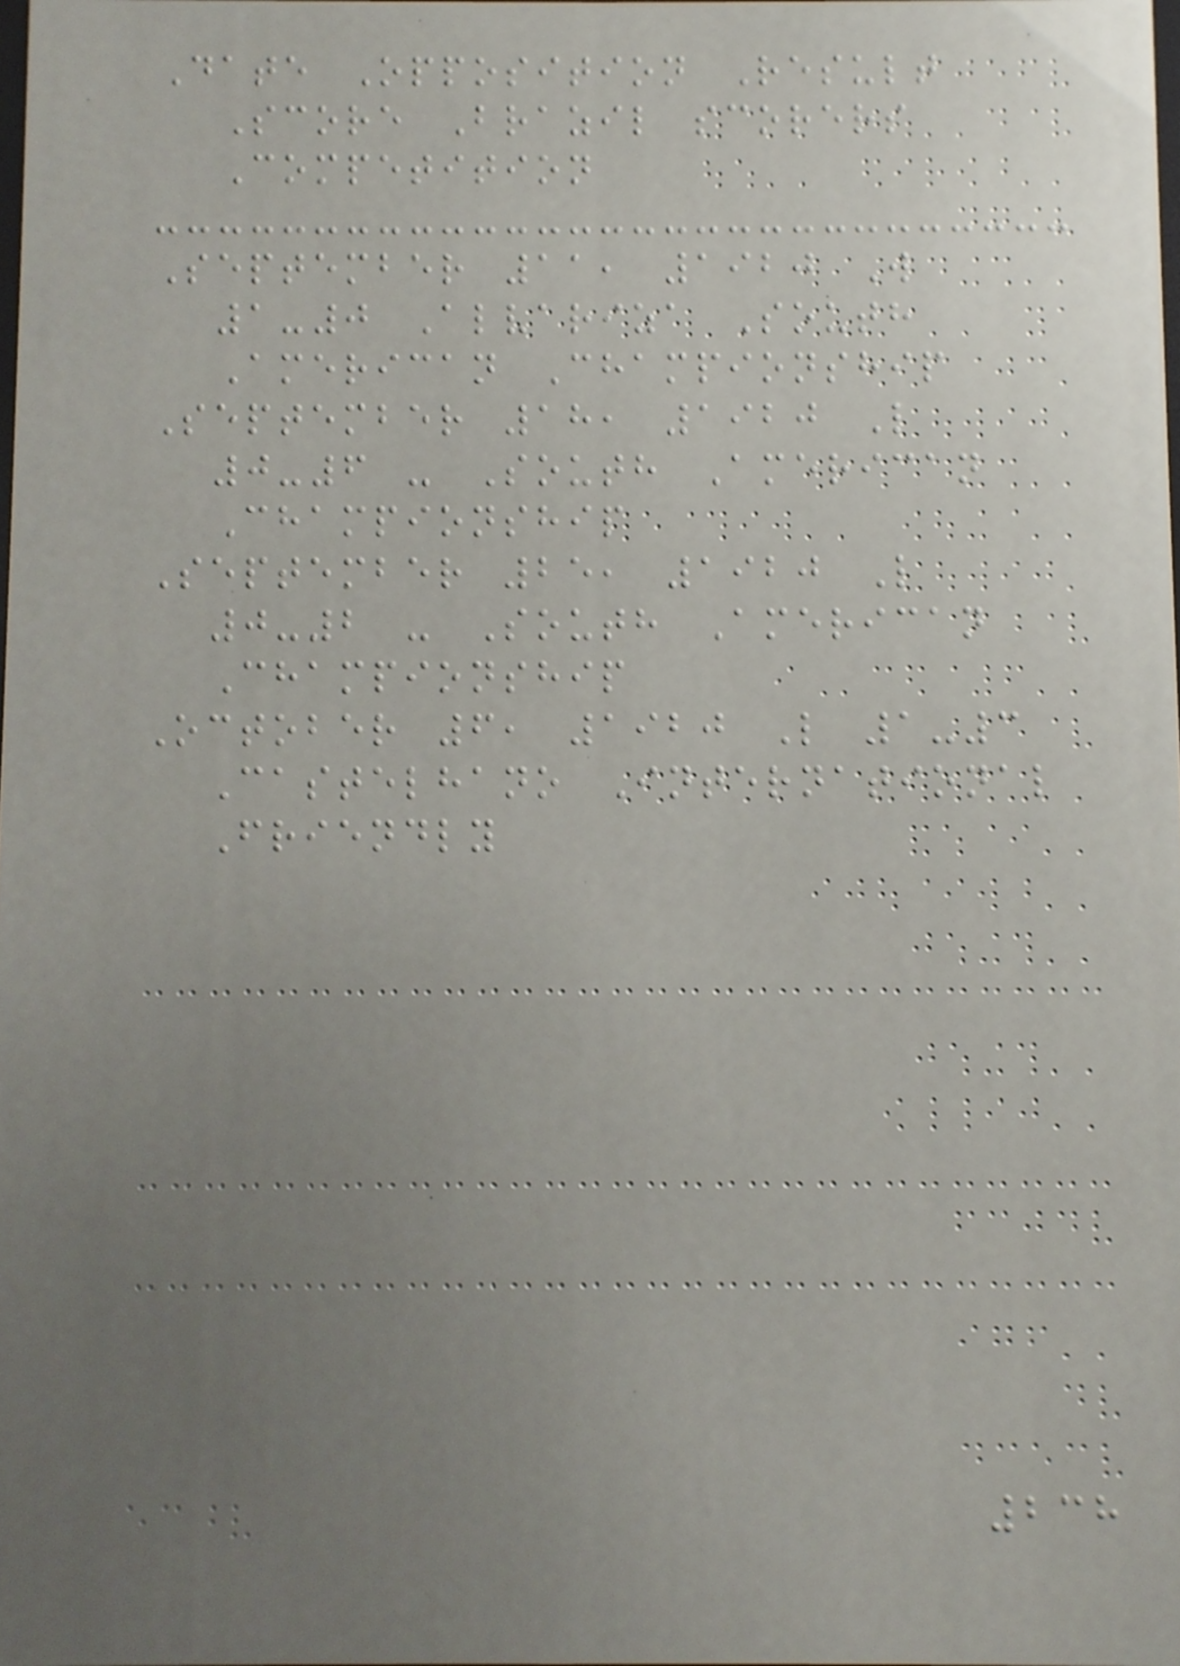Date Opposition Result
Score Brazil scorers
Competition
September 11, 1920 W
1-0 Alvariza South
American Championship
September 18, 1920 L
0-6 - South American
Championship
September 25, 1920 L
0-2 - South American
Championship
October 6, 1920 L 1-3
Castelhano International
Friendly
238
